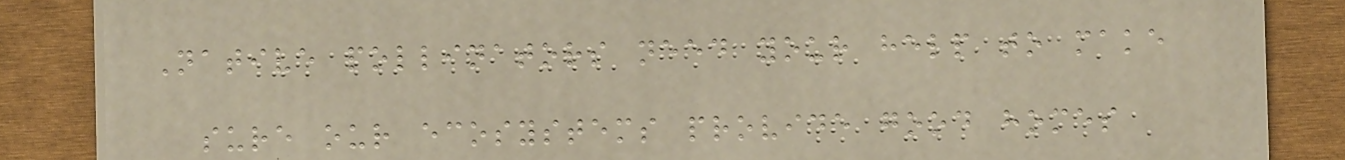Native pollinators need your help to make
sure our ecosystems provide good homes
